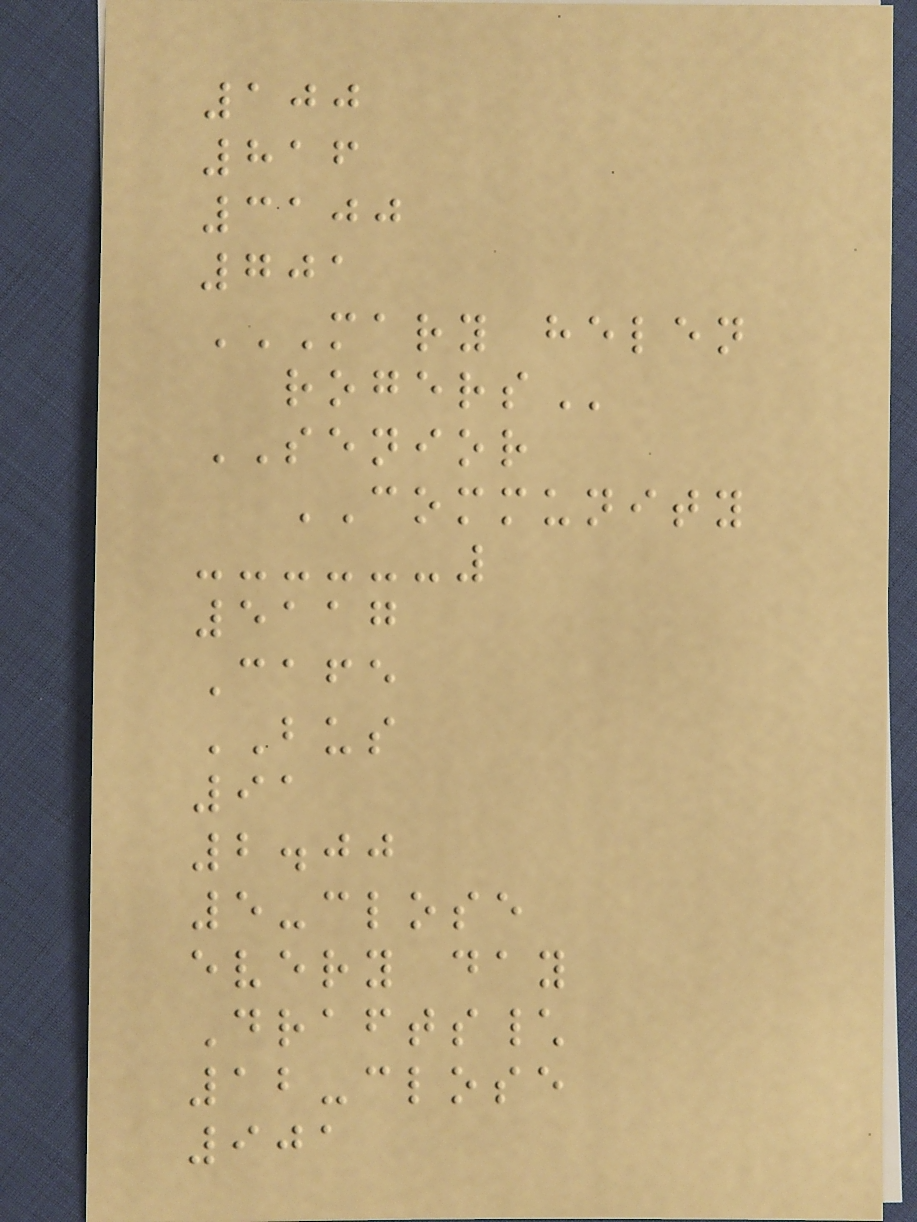100
816
3100
701
MARY HELEN
ROGERS
SENIOR
COMMUNITY
5117
Cafe
BUS
91
2.00
5-close
every day
Drafts\
12-close
901
